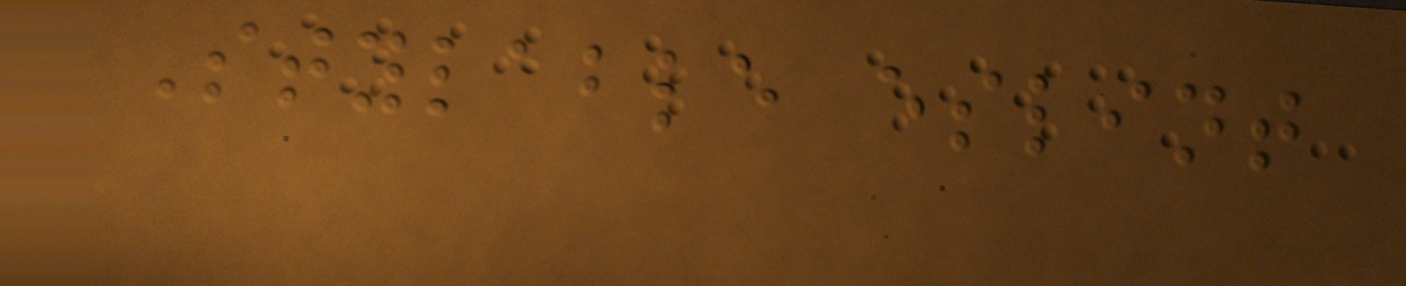Stylable eslint
